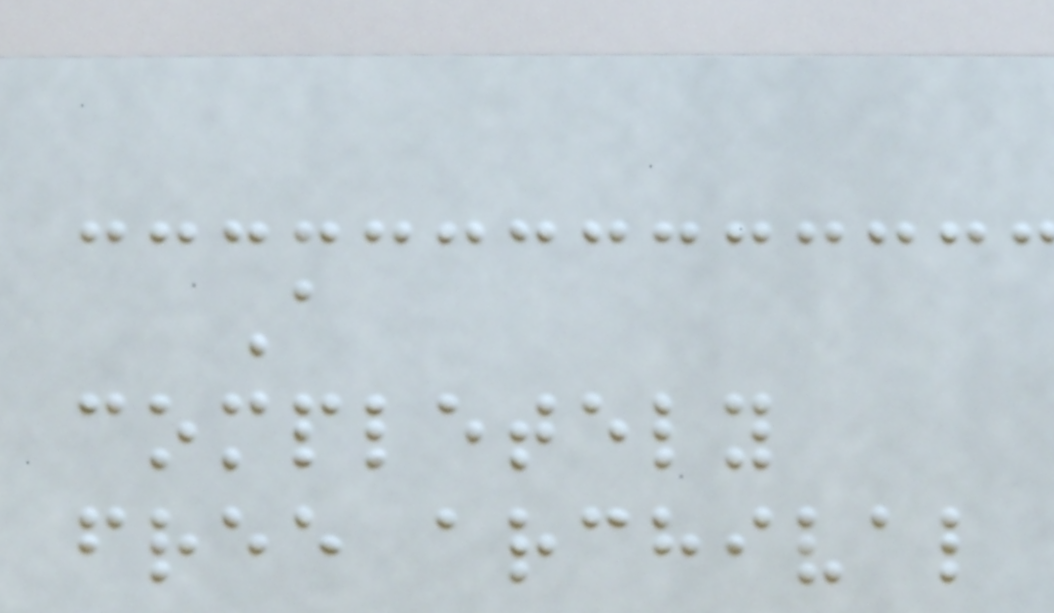A
completely
free archival
